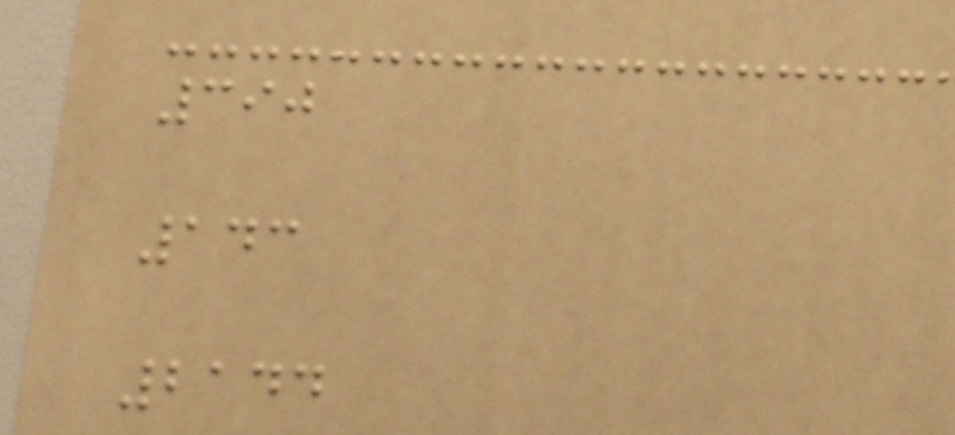390
143
2144
